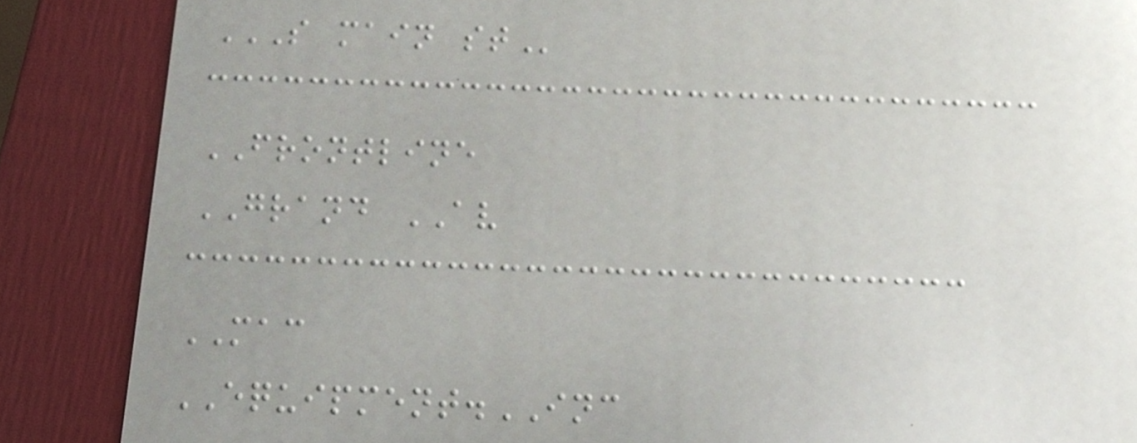S MAIN ST
FRONTLINE
GRAND AV
MAC
EQUIPMENT.INC
